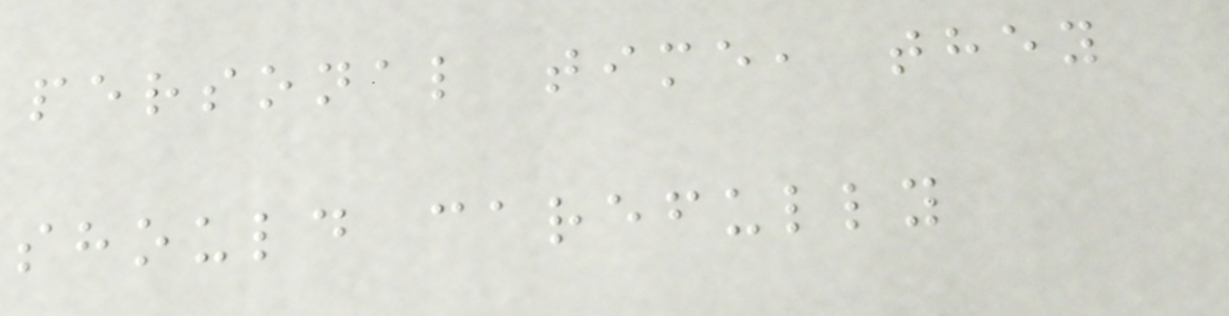personal time, they
should carefully
